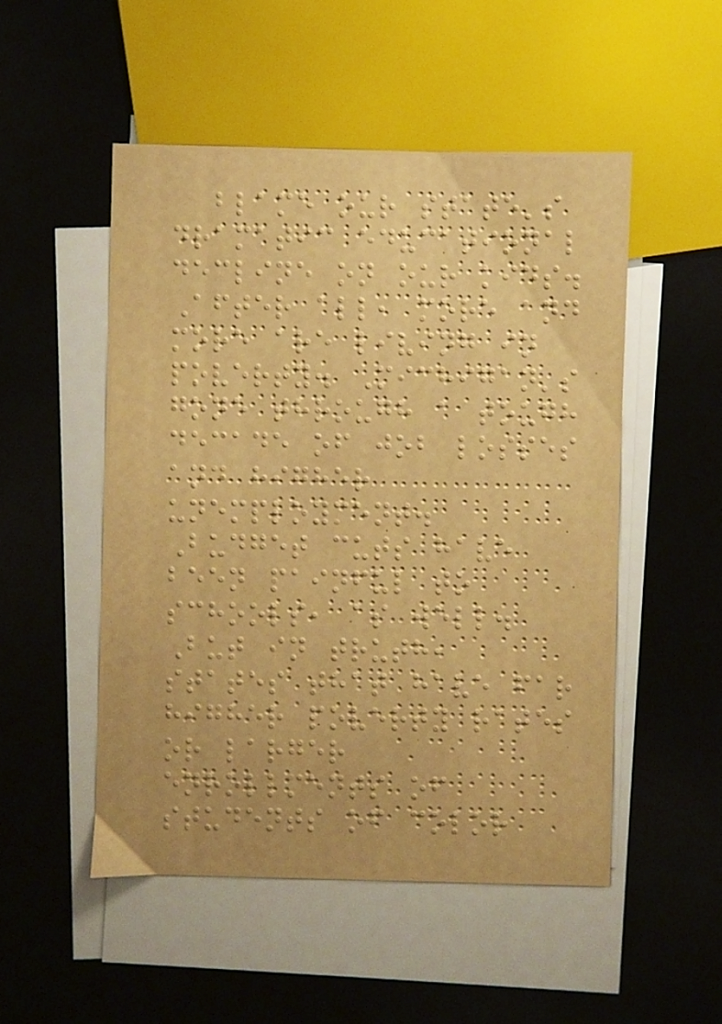blame our state's
dramatic educational
decline on our kids.
After all, more and
more are living in
poverty. Michigan's
gone through a tough
decade of job losses
and higher
unemployment.
Budget cuts have
been painful to
schools, as well.
But in truth,
states that have far
higher poverty rates
or larger
enrollments of
students of color
